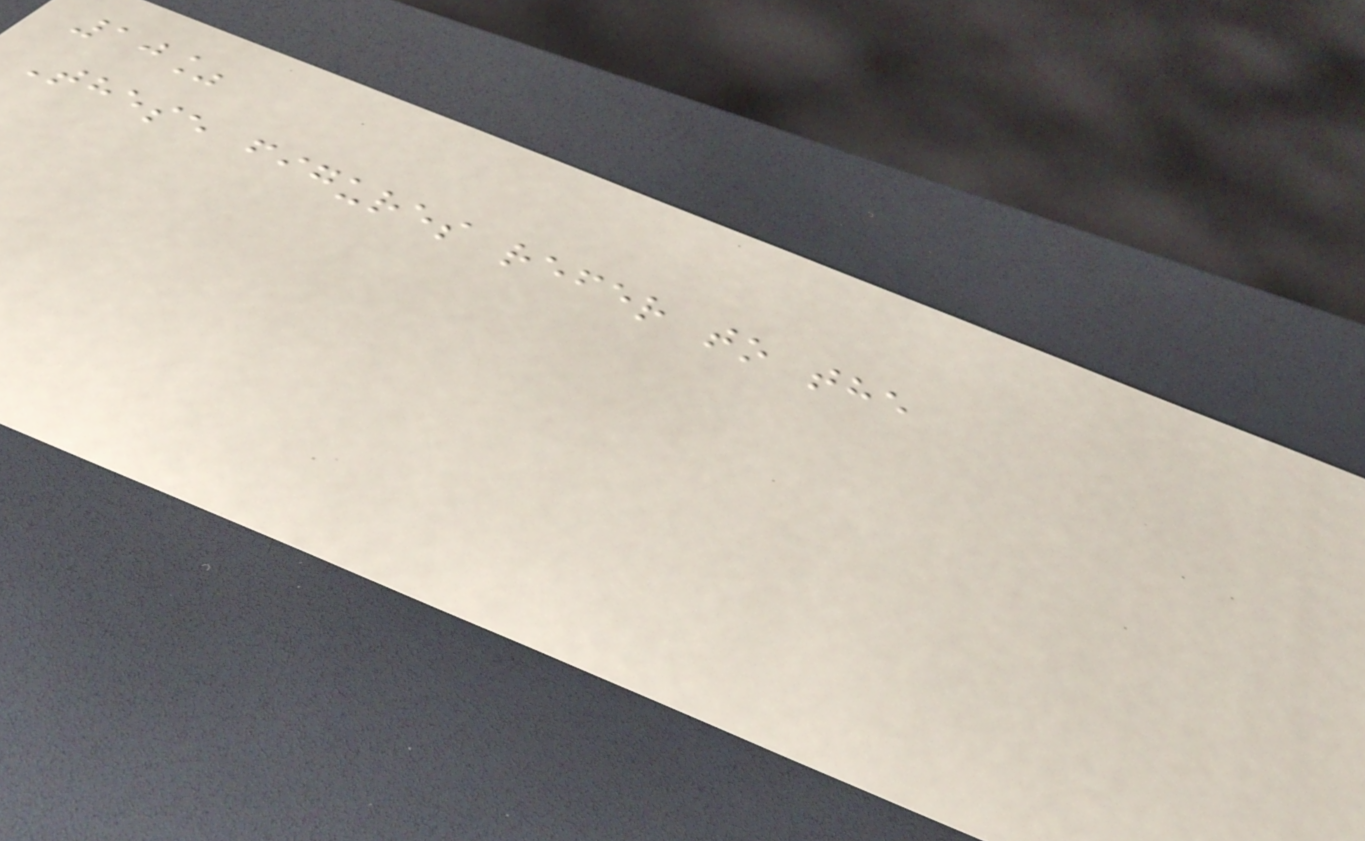10%
These figures refer to the
